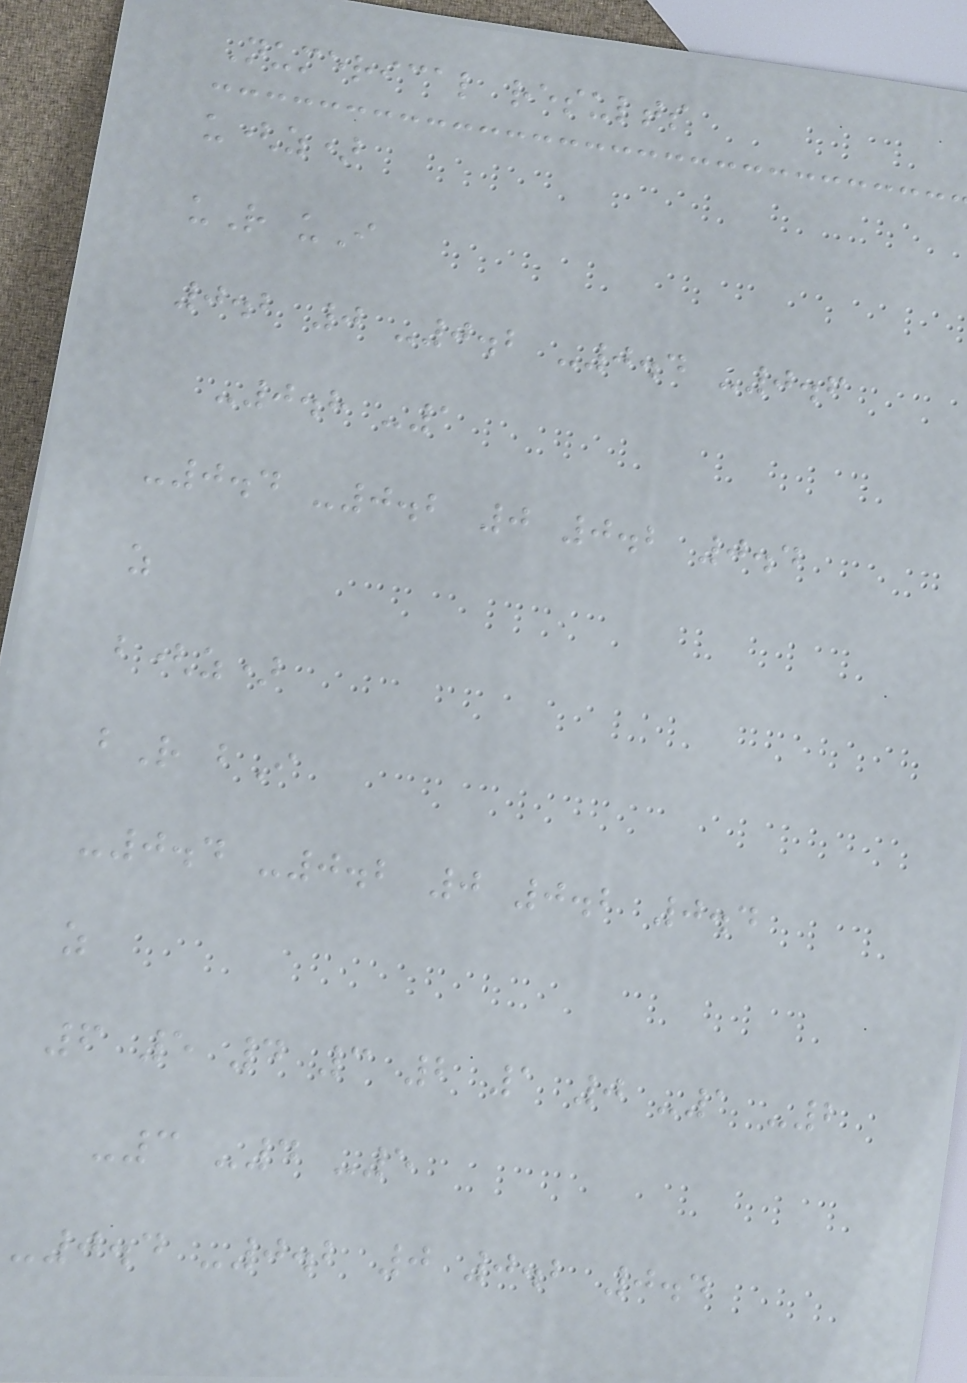Numerical results
u(z)
uR uI
0.2 0 -0.2 -0.4 -0.6
-0.8 -1
-0.4 -0.2 0 0.2 0.4
z
b(z)
bR bI
-0.4 -0.2 0 0.2 0.4
z
6 5 4 3 2 1 0 -1 -2
-3 -4 -5
-0.4 -0.2 0 0.2 0.4
